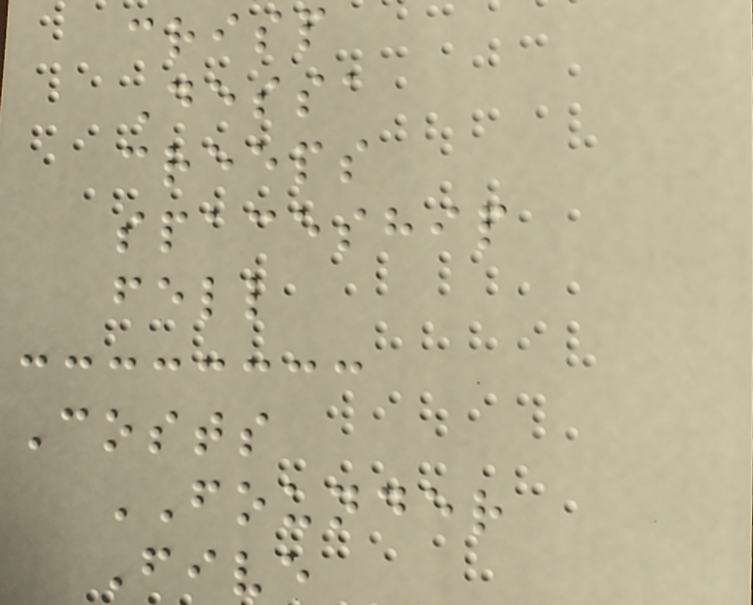crisp
Dessa
creeps
spaceship
fell
Costs
FOUNDER
Five
